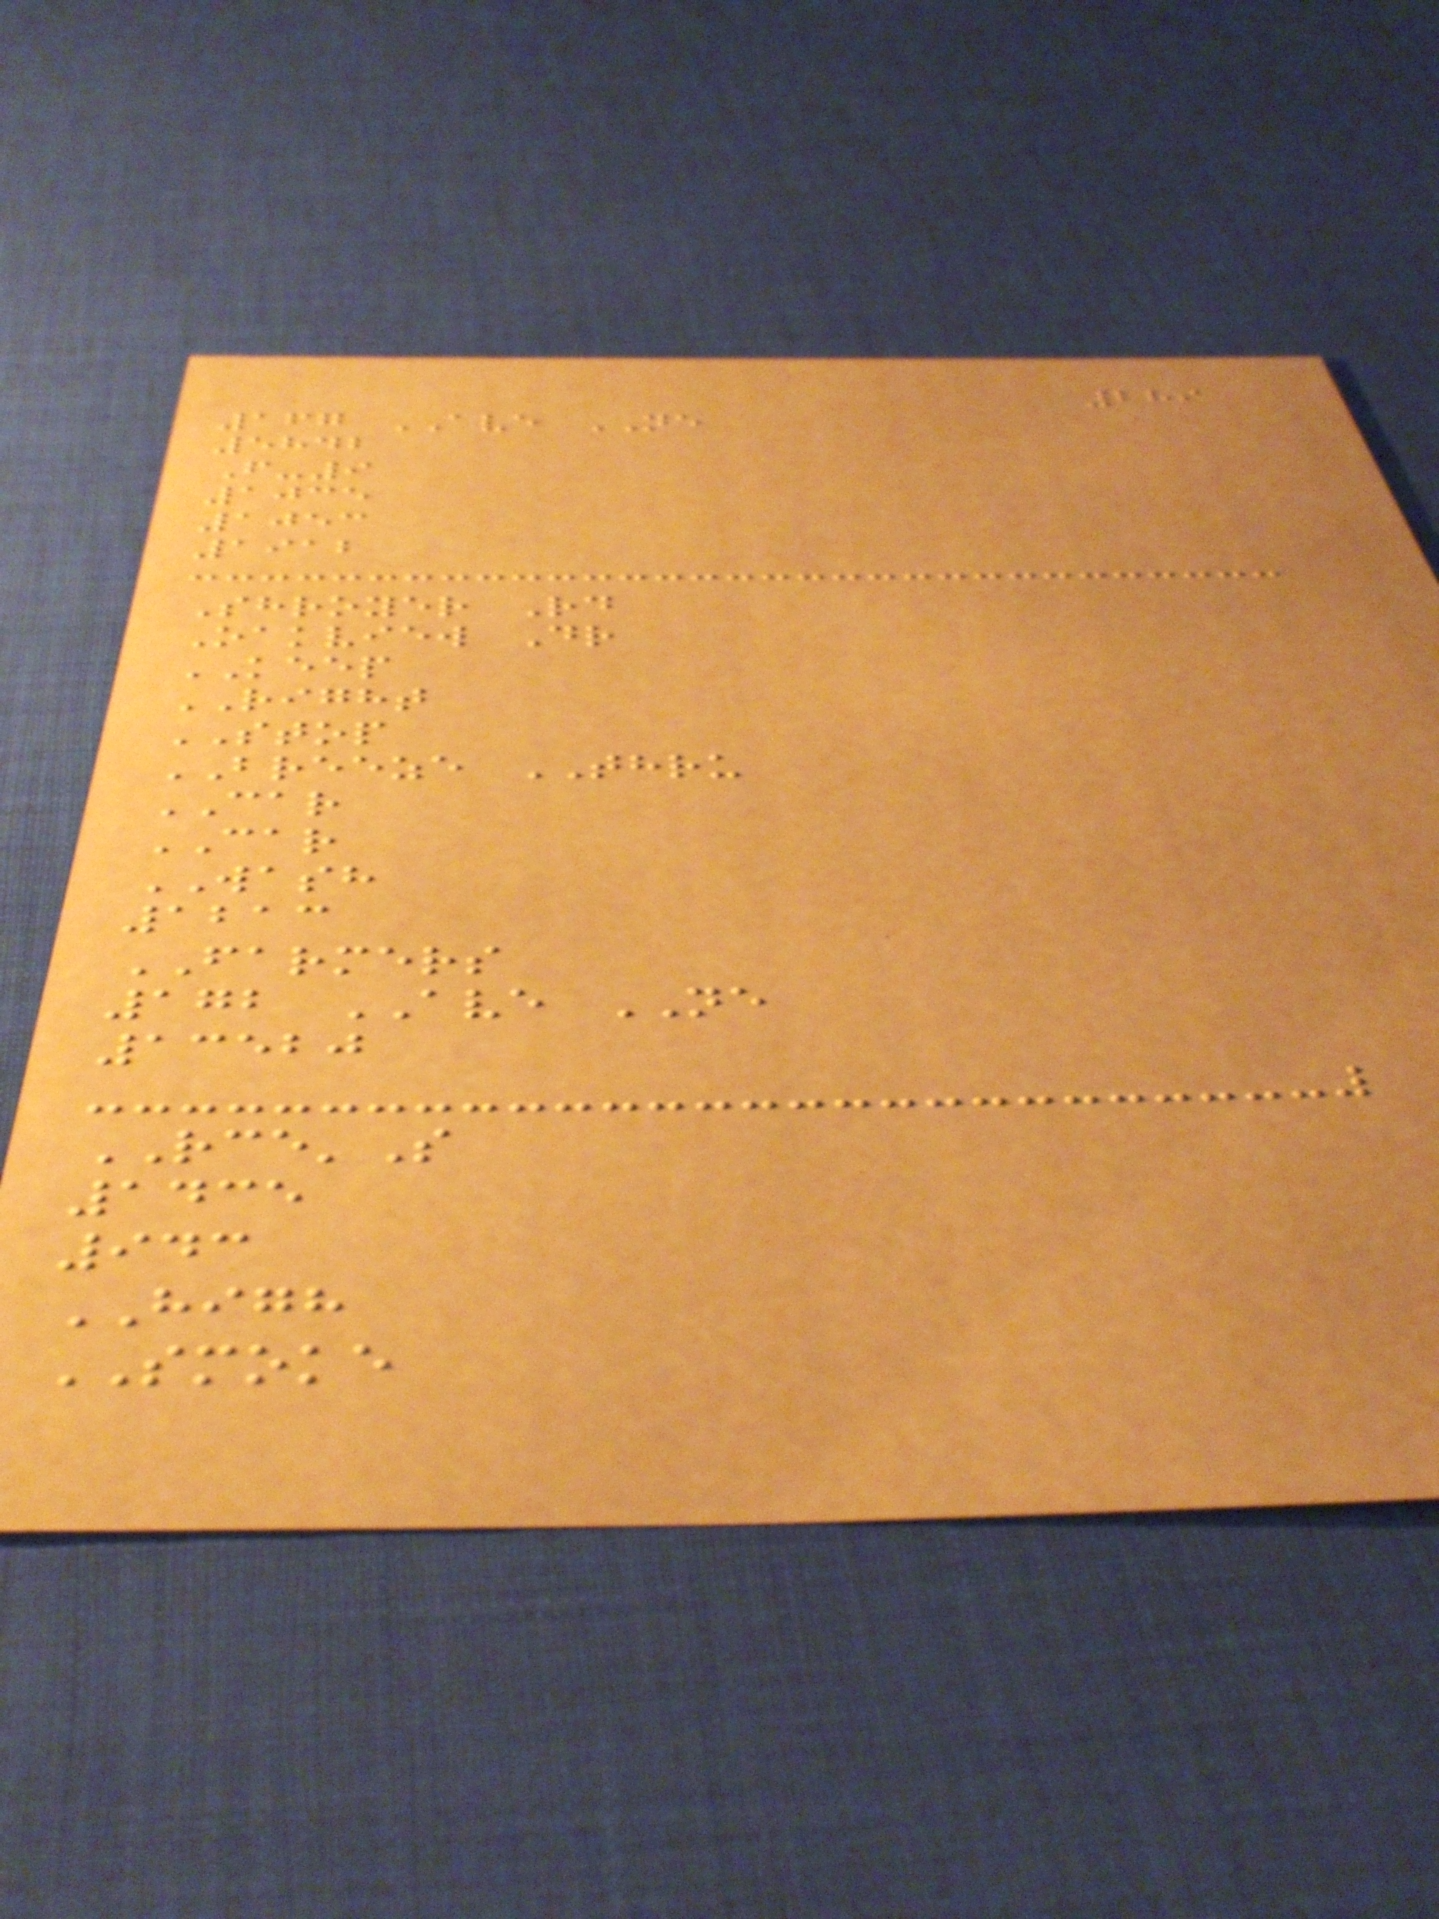289
167 AVE NE
5842
F-9
1035
1053
1912
Shroyer Rd
Oakview Dr
KEEP
RIGHT
STOP
BREEZE THRU
CAR
CAR
WASH
1213
FARMERS
172 AVE NE
13520
RCE'S
1435
943
HIGH
SMOKE
